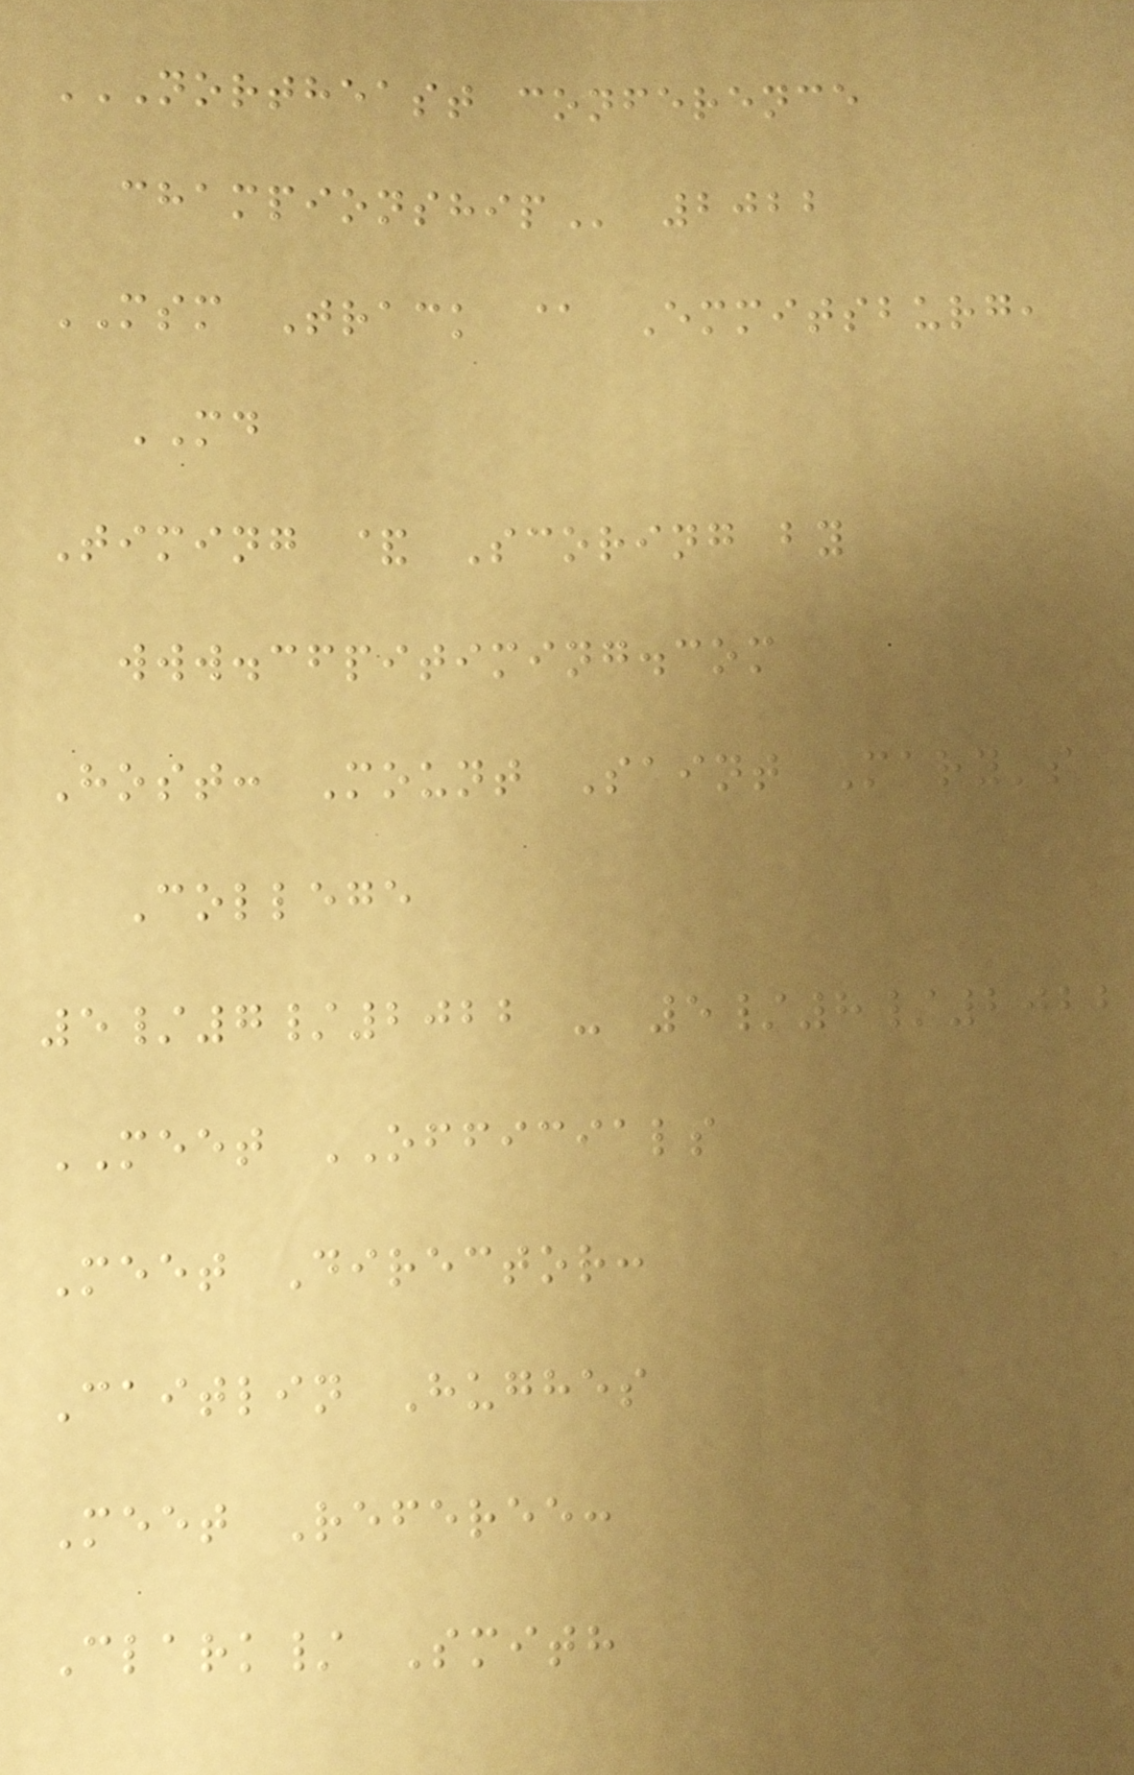NORTHEAST CONFERENCE
CHAMPIONSHIP 2022
MSM Track @ Emmitsburg,
MD
Timing & Scoring by
www.cfpitiming.com
Host: Mount Saint Mary's
College
5/7/2022 - 5/8/2022
MEET OFFICIALS
Meet Director:
Caitlin Hughes
Meet Referee:
Clark/ Smith
